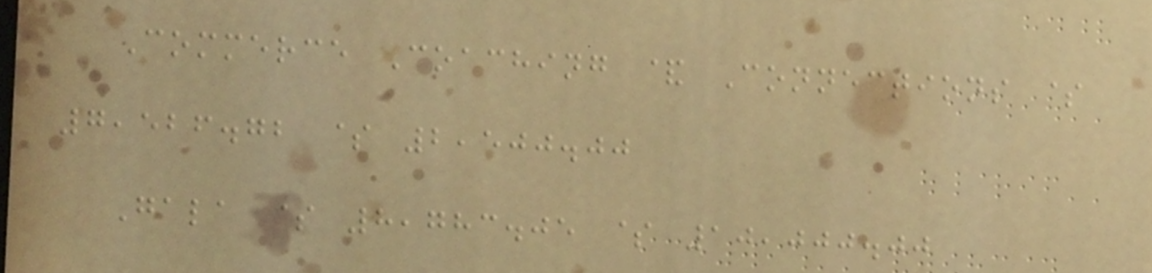Commerce Coaching & Connections $
7,526.72 $ 2,500.00
Gala $ 8,783.05 $ 10,000.00
